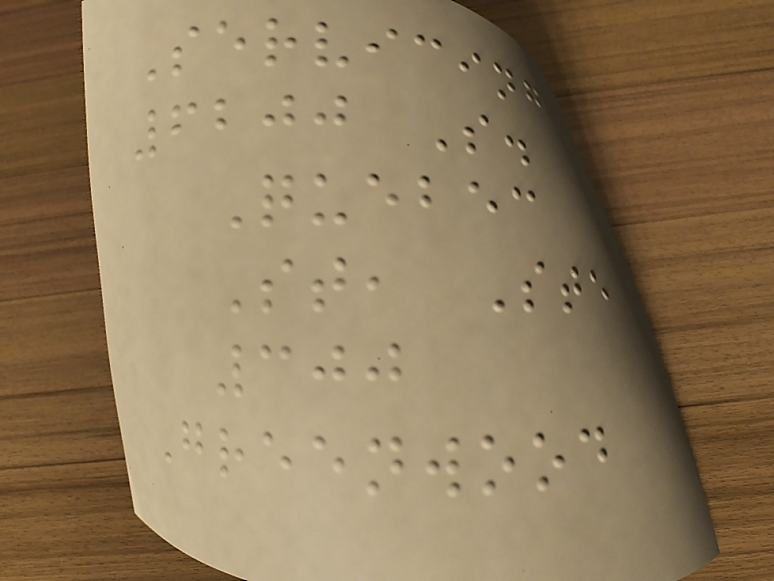Servicing
6200 S.
Quebec
St, Ste
300
Greenwood
